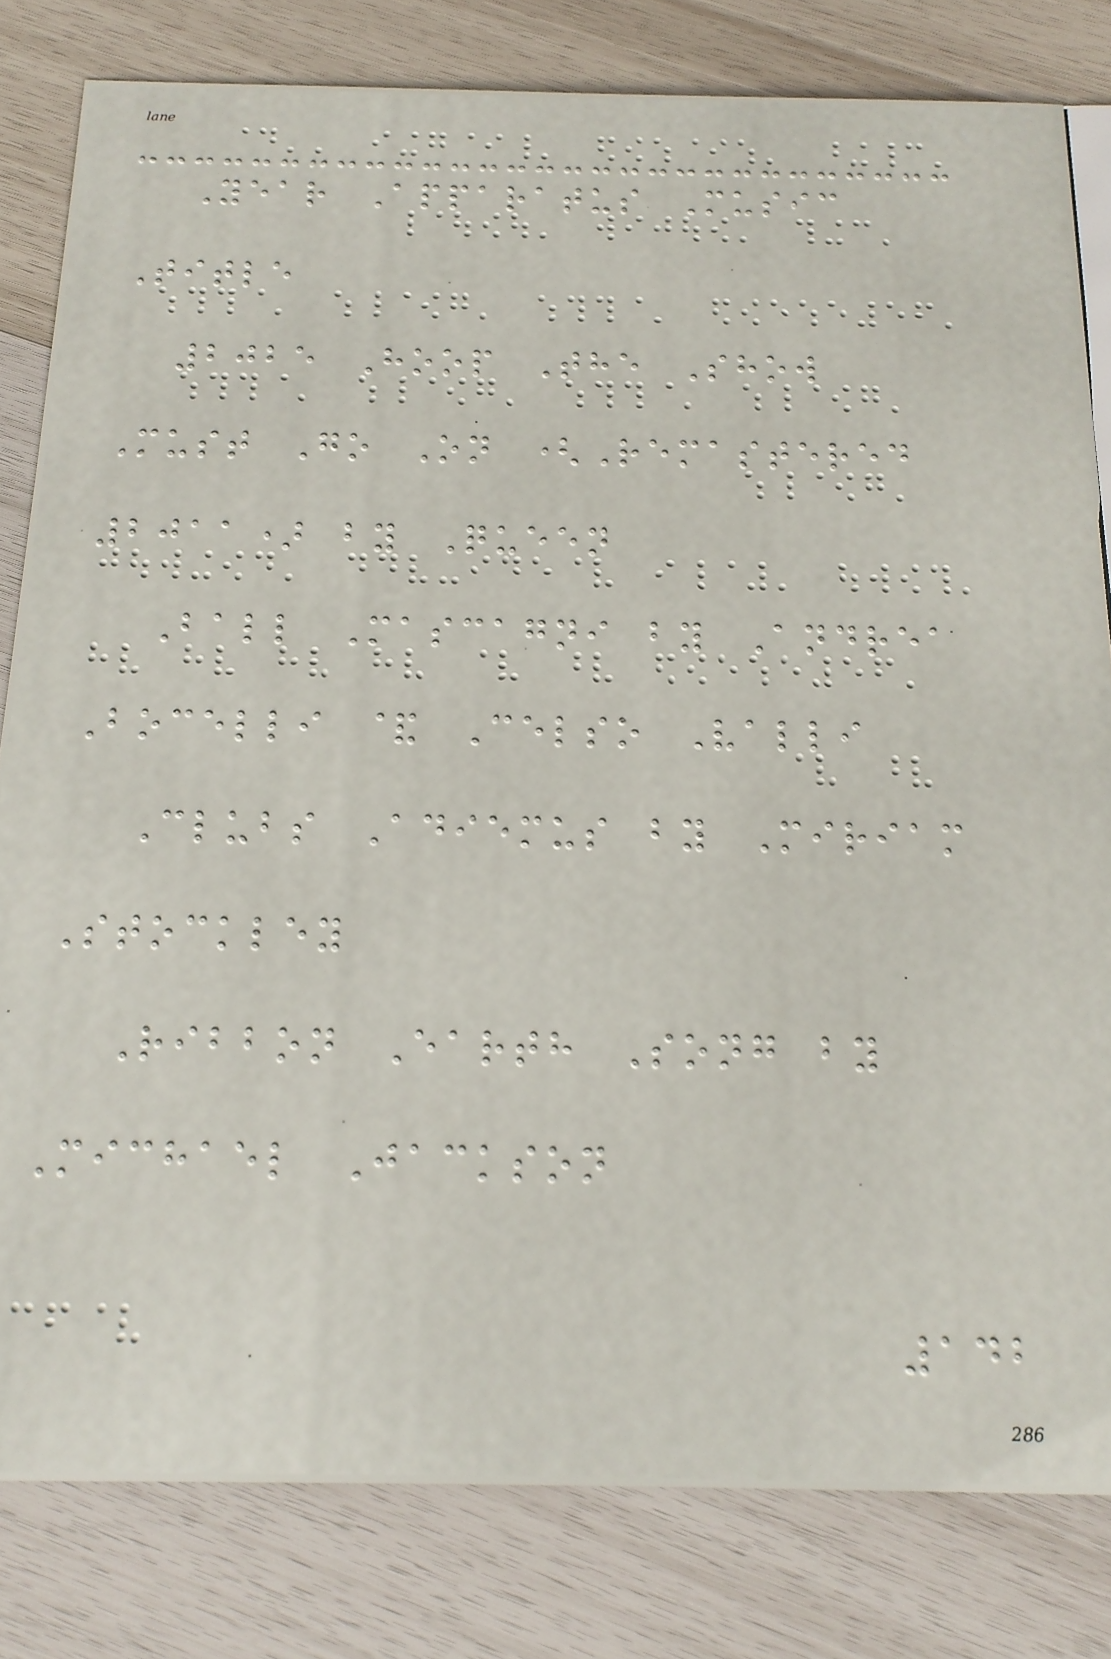Year Apparatus Music
Title
2025 Hoop The Show
Must Go On (Remastered
2011) by Queen
Ball Mascagni by Andrea
Bocelli & Celso Valli
Clubs Adiemus by Miriam
Stockley
Ribbon Earth Song by
Michael Jackson
142
